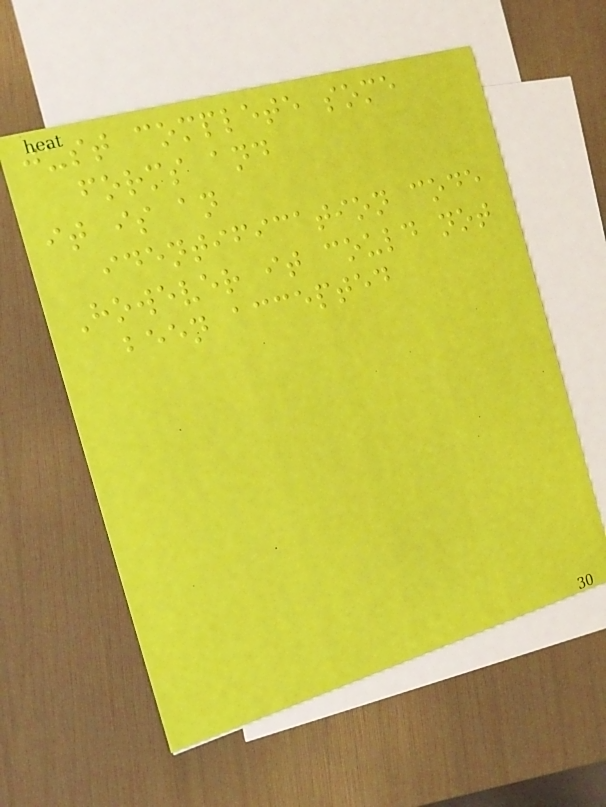just complete some
forms and
it is an
identification code
However it could not
been accepted
